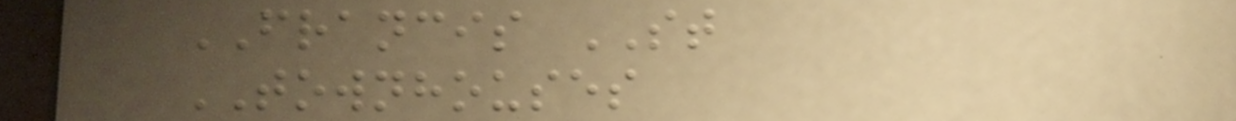FRANCIS ST
TOWNHOUSES
